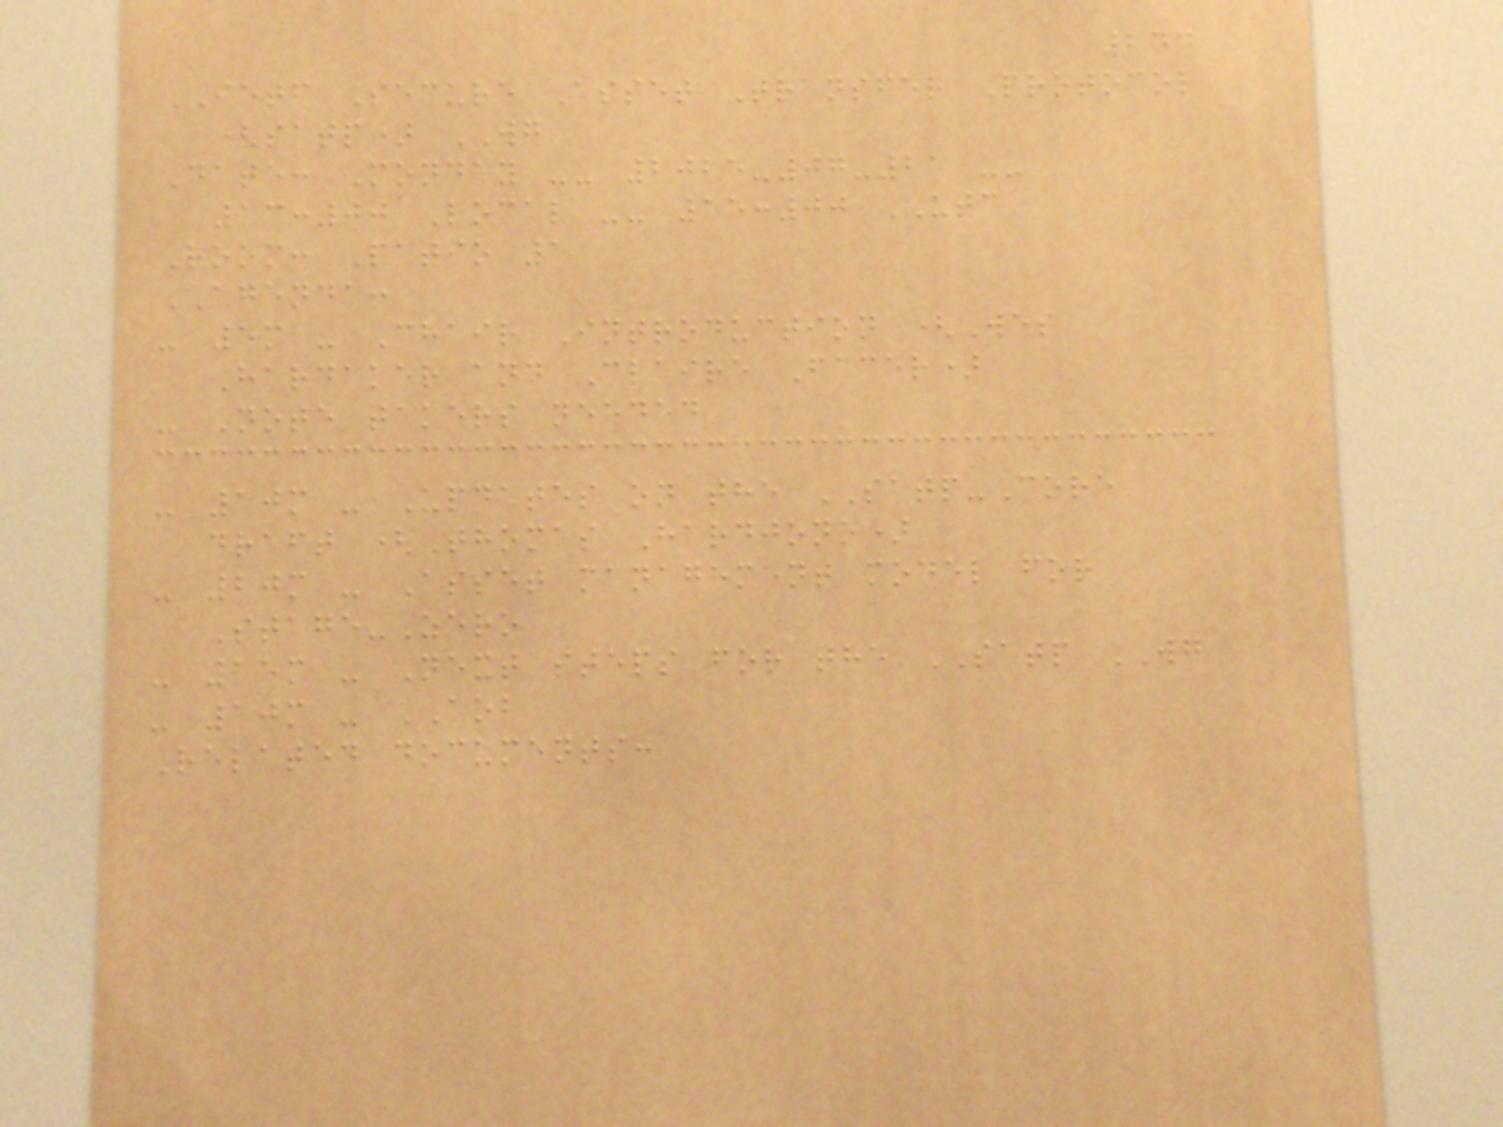244
IETF Secure Asset Transfer Protocol
(satp) WG
Date: Monday -- 2025-07-21 --
13:00 Local -- 15:00 UTC
Room: Patio 1
AGENDA:
- 5m - Chair Introduction (Wes
Hardaker and Claire Facer)
- Note takers needed
- 10m - Updates on the SATP-Core
draft (Thomas Hardjono)
- 20m - Asset management model for
Stage-Zero
- 15m - Next steps for the SATP WG
- 10m - AOB
Related documents:
